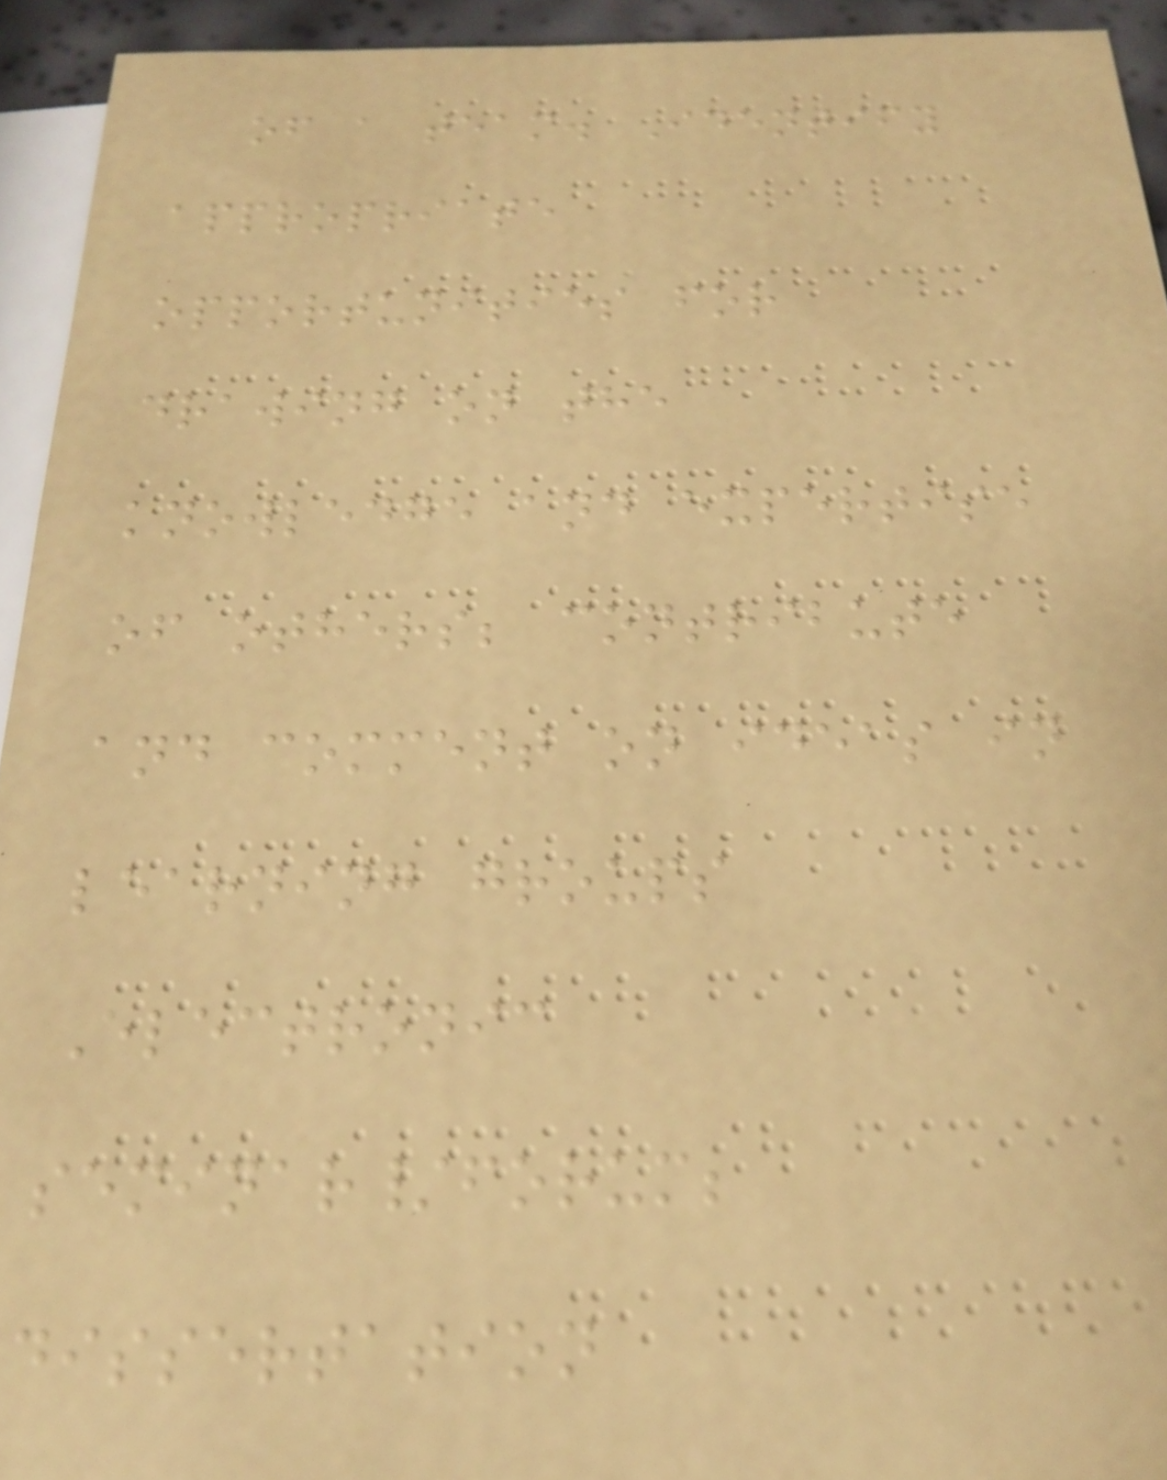of a team. Identify
appropriate
opportunities for
drawing on the
knowledge and expertise
of others; contribute
and comment on ideas in
learning groups
Electronic
seminar/forum;
dissertation
